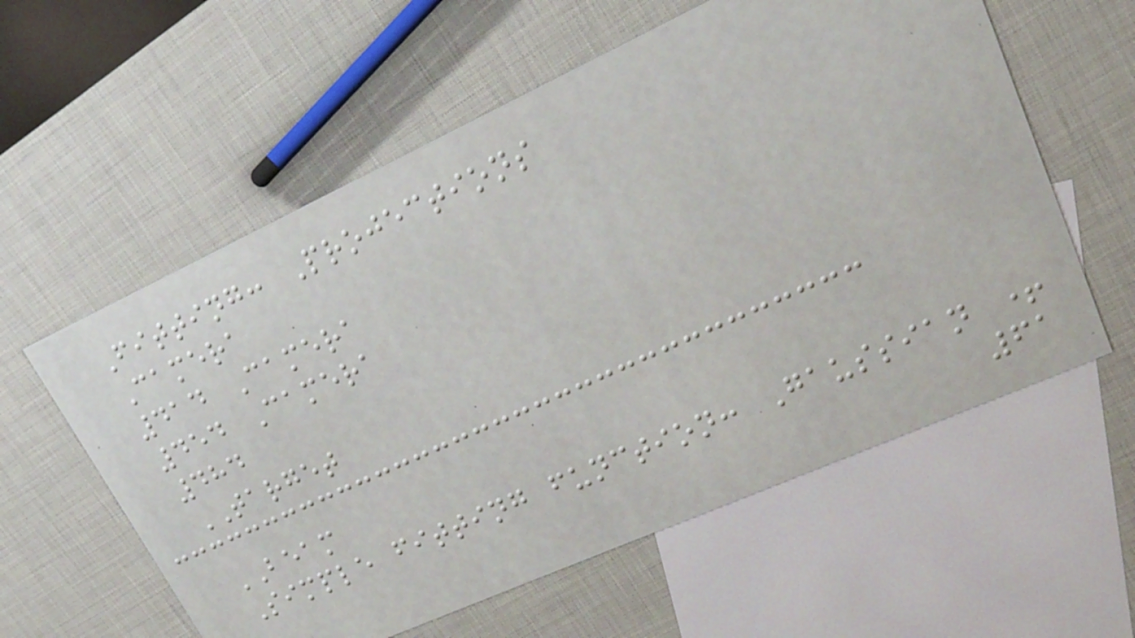Fitting: Projections
Camera
414 Camera
454 Camera
484
TARGET
BEAM
Simple fitting function: Gaussian +
61
